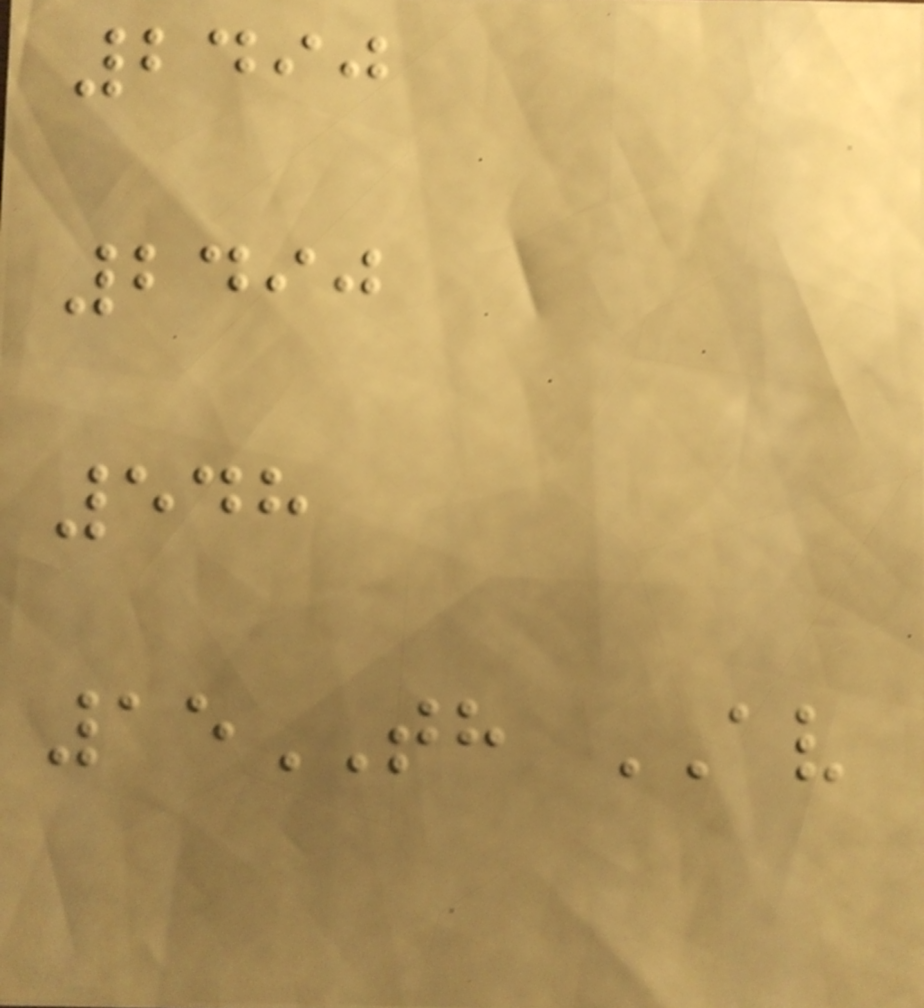2490
2490
548
15TH AV
